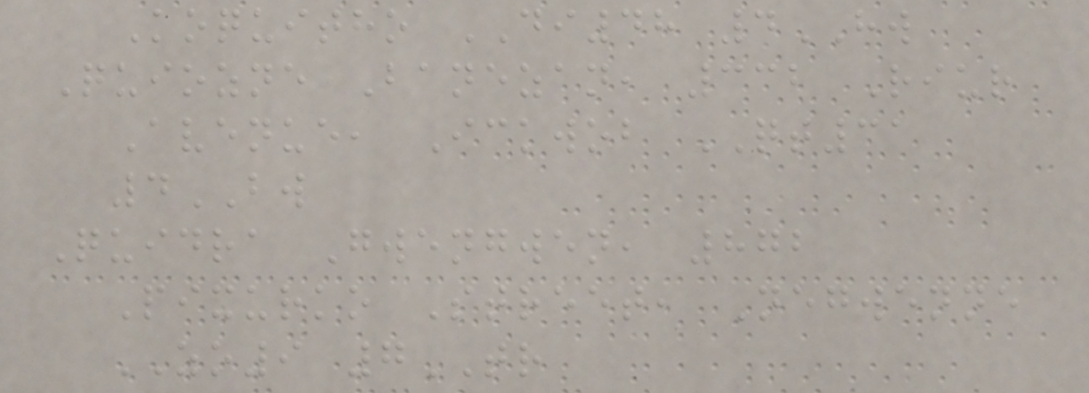Koquitho DI48 4HW
Quiozne Banezan, 332 Riur
Avenue, Ickwob QT31
4BW
Quidra Gwengwen, 872
Pixurko Street, Negwenne
ZO9 7TR
